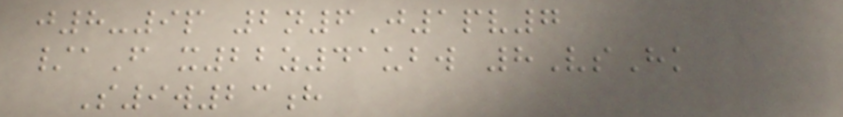j8-9p 2n6J1pv7
/aF x22z41ubw 8VsHk
S9w23h
